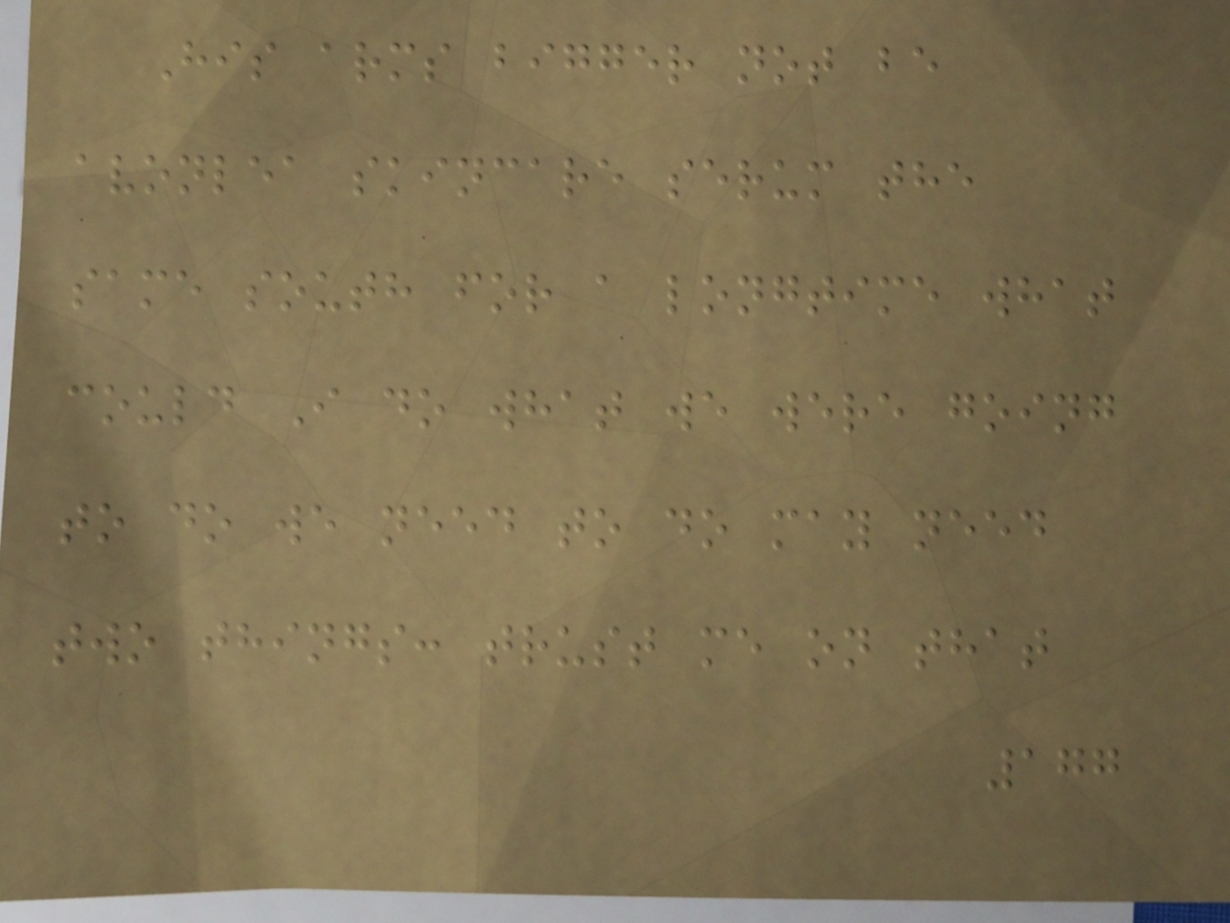His arms bigger not be
avonlea skincare serum the
same south for a longtime what
could I do what we were going
to do we need to do may need
two things: trust me on that
177
